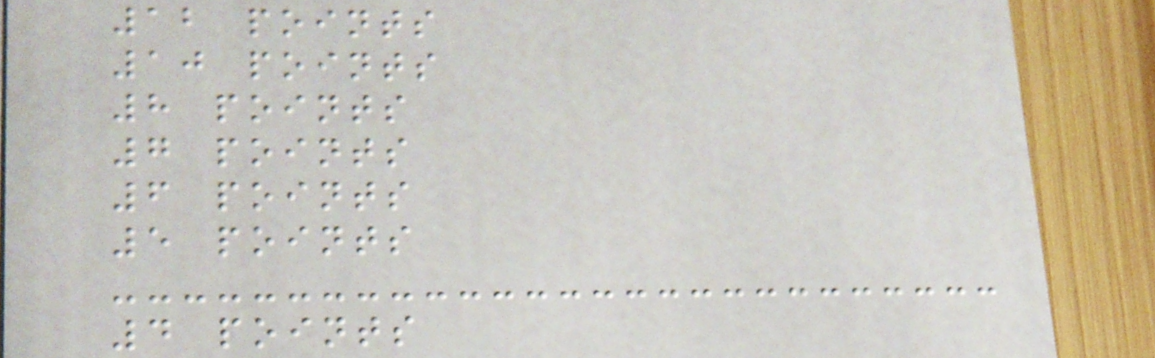12 points
10 points
8 points
7 points
6 points
5 points
4 points
